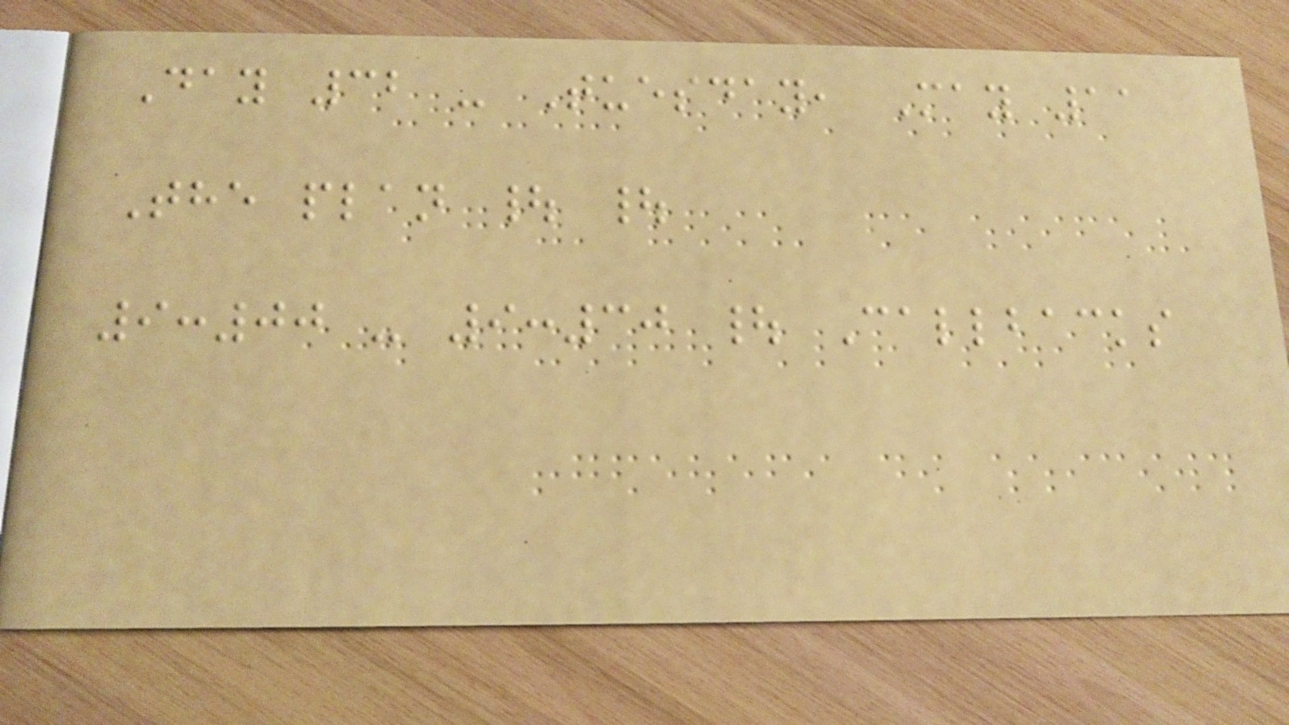Day 32 - Tuesday, May 11
The plan | |
9:00 - 9:30 | Callbacks
